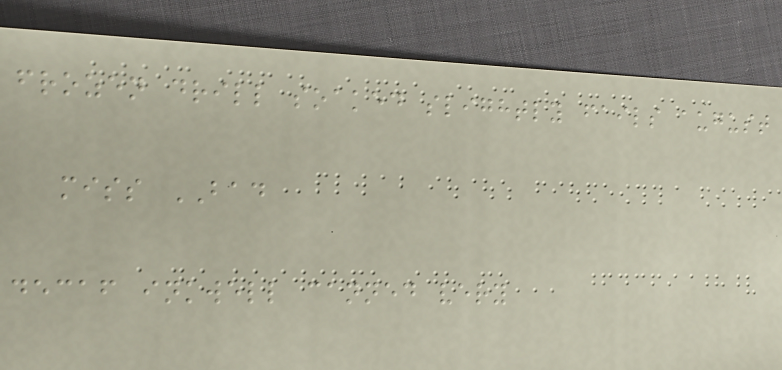frozen drill soaked slightly fails august
miss BAD
decaf inkwell canned very
